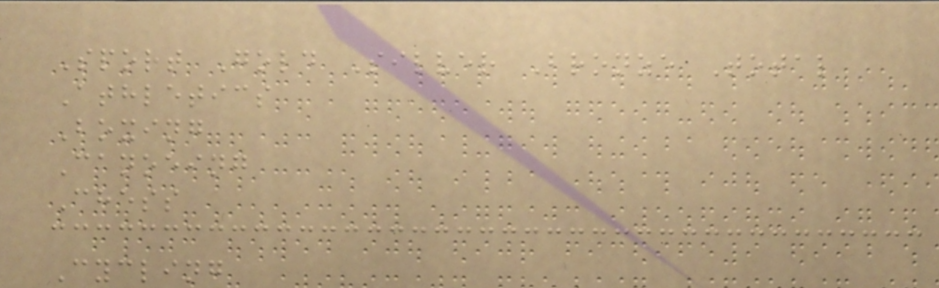Sport Gold Silver Bronze Total
Athletics
Boxing
Canoeing
Chess
Cycling
